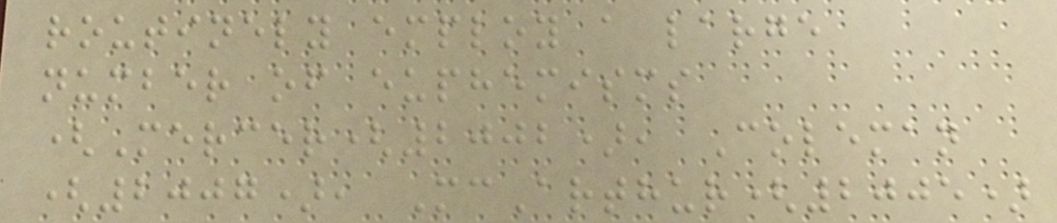routinely employ a large
number of euphemisms
(Mercer(2002), Coleman
(2007), McArthur(2005)
